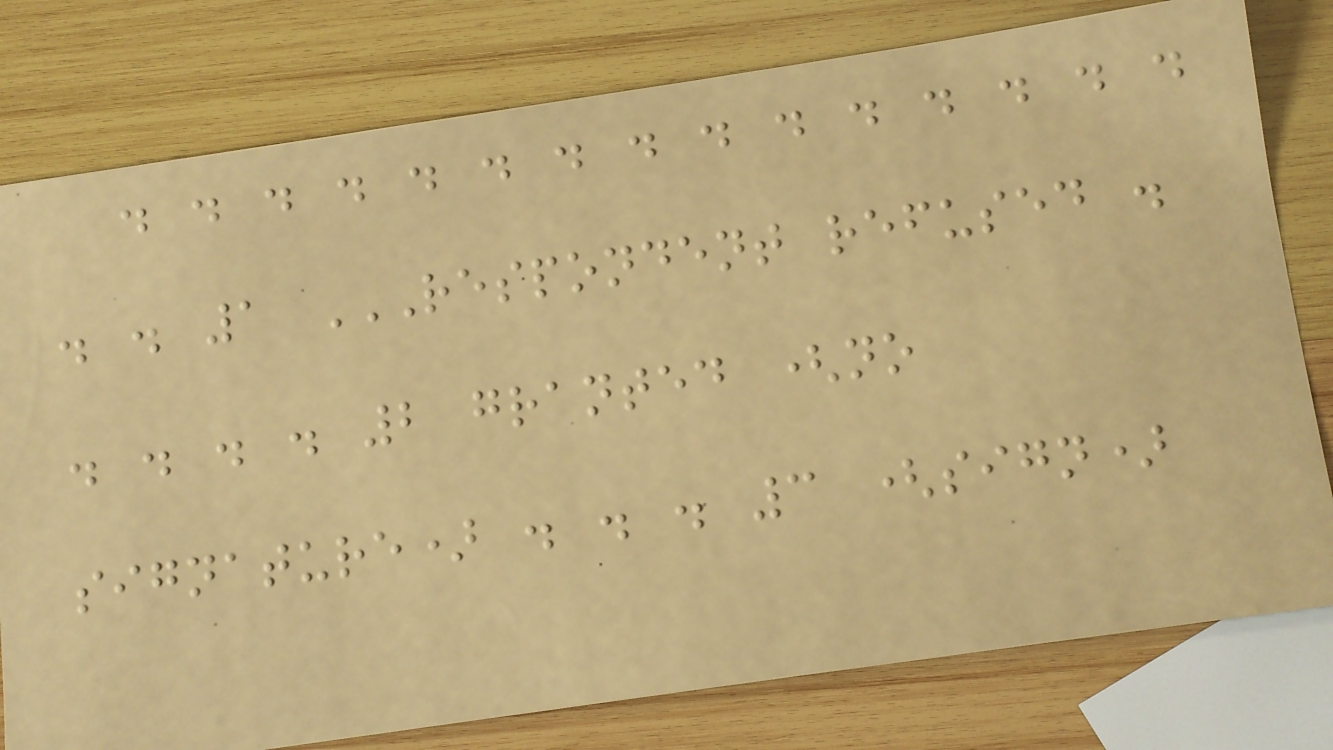. . . . . . . . . . . . . . .
. . 1 RESPONDENT REFUSED .
. . . . 2 GRANTED (NO
SIGNATURE) . . . 3 (SIGN)
